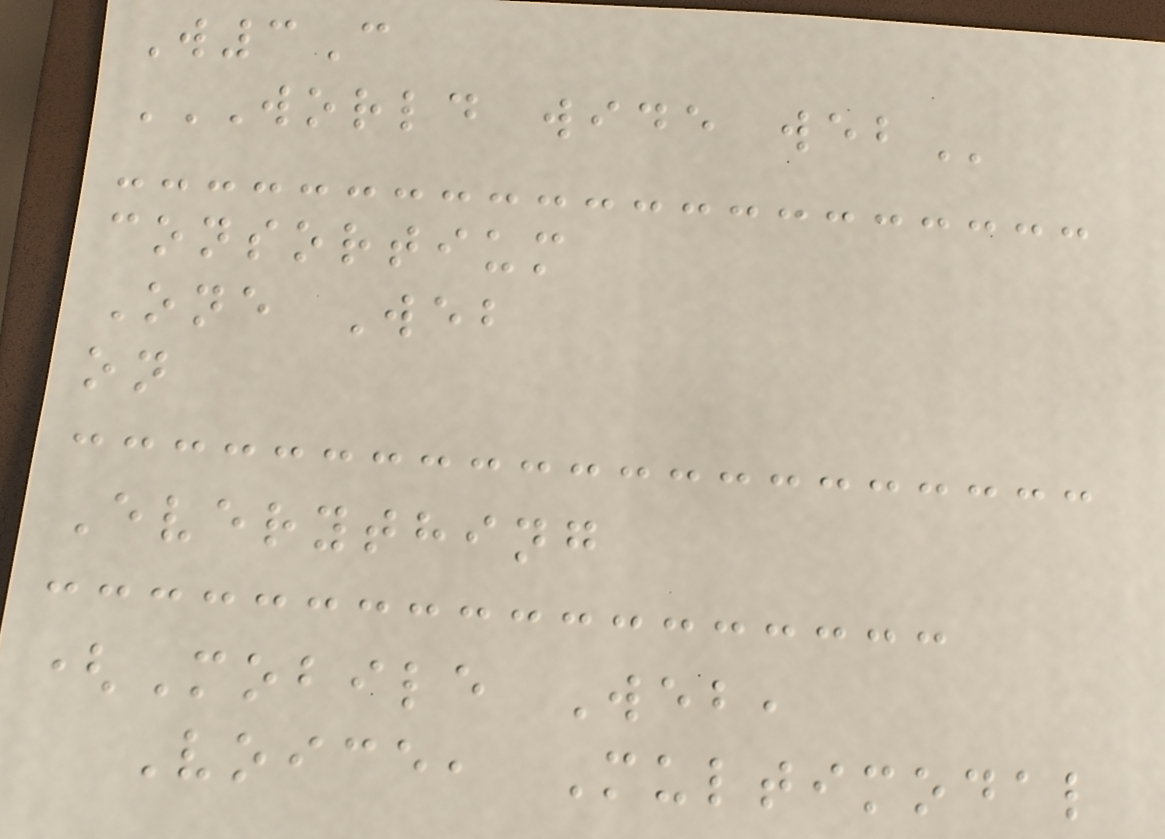W3C
WORLD WIDE WEB
consortium
One Web
on
Everything
(Mobile Web,
Voice, Multimodal
